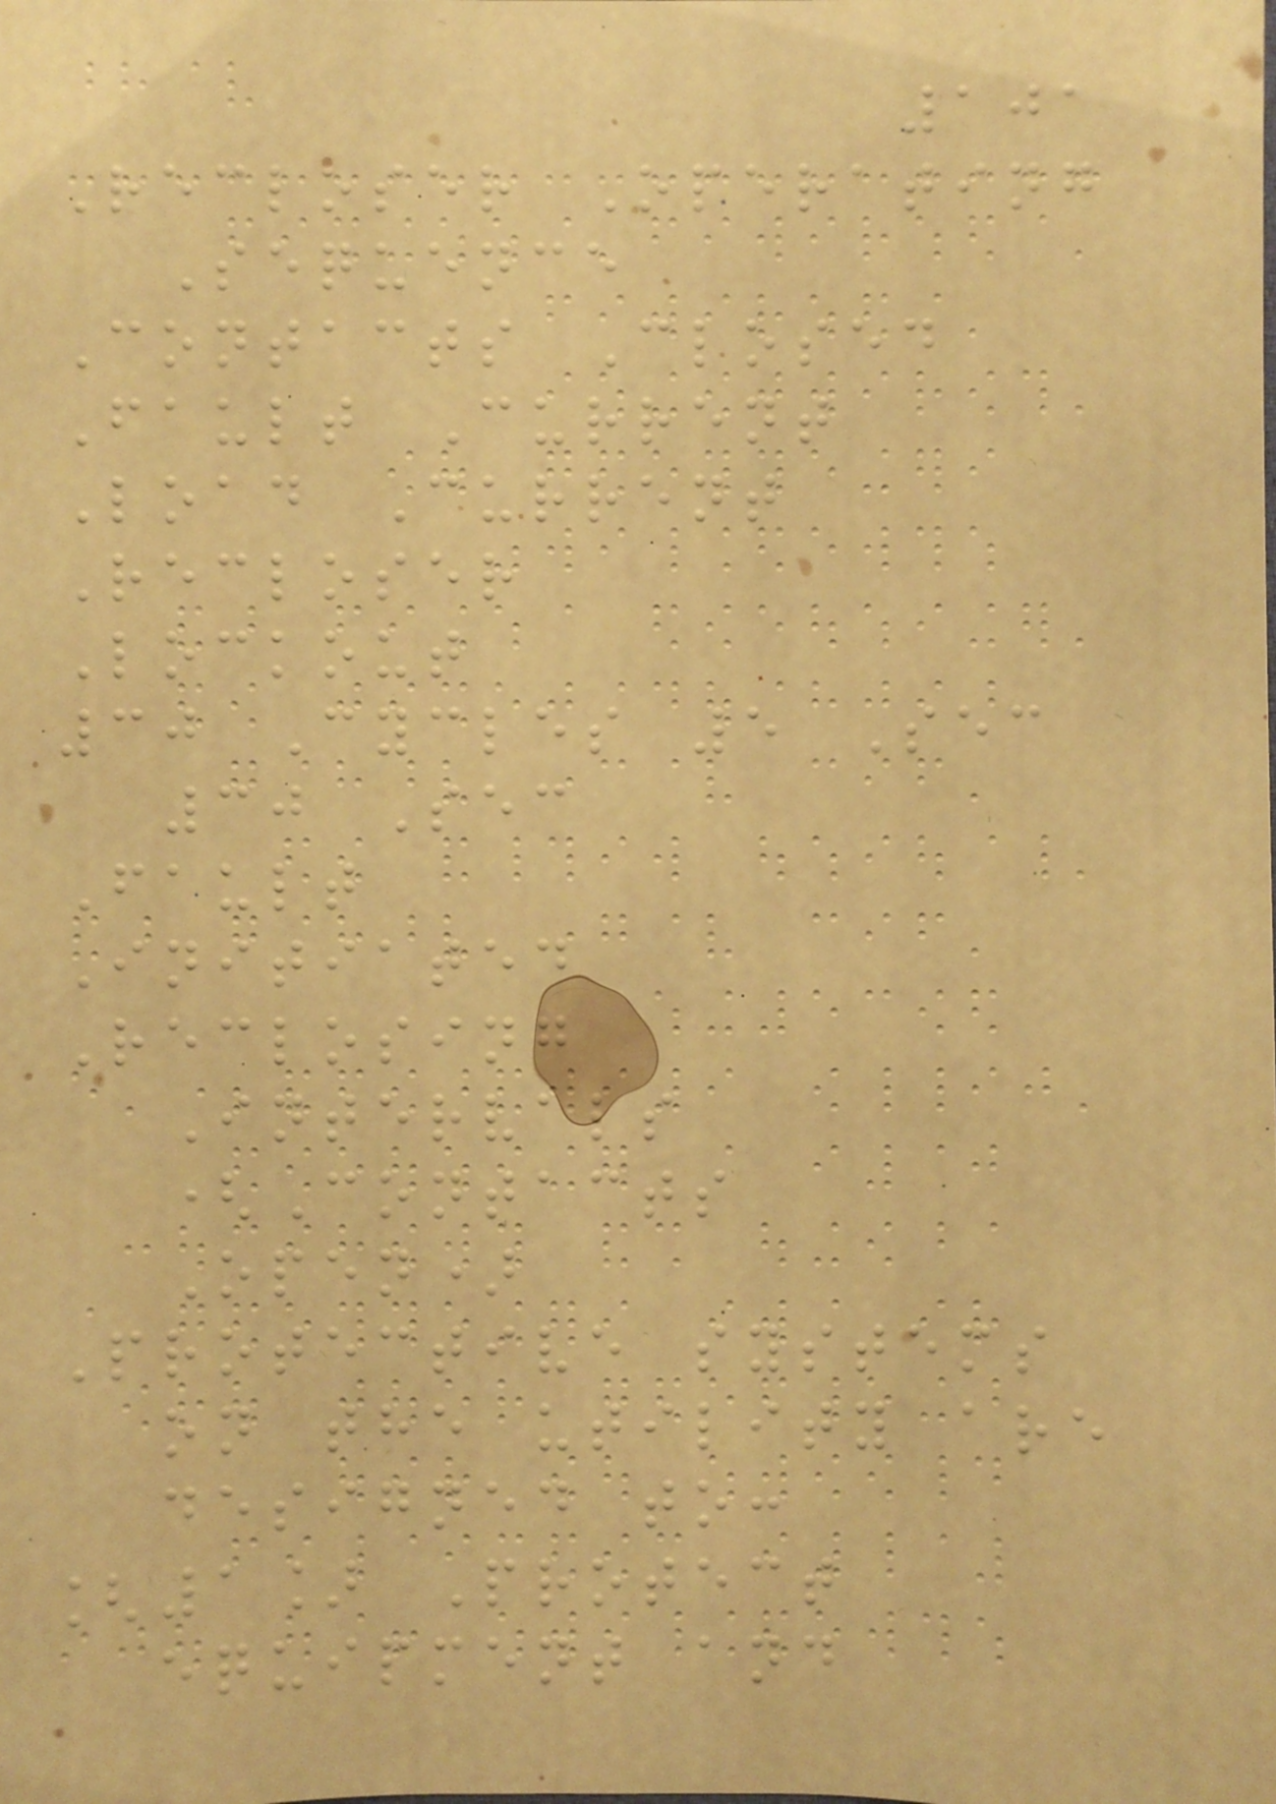101
Recloser Operating
Sequence
Contacts Closed
Fault Current
Load Current
Recloser
Lockout
30 Cycles 5 Sec
30 Sec
Fault
Initiated
Reclosing
Intervals
(Contacts
Open)
Protective systems
on the utility are
designed to:
[1] Protect
equipment and
